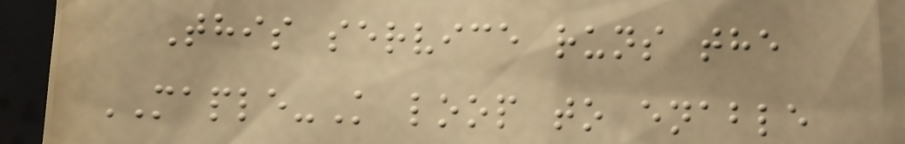This service runs the
MAPLE-K loop to enable
